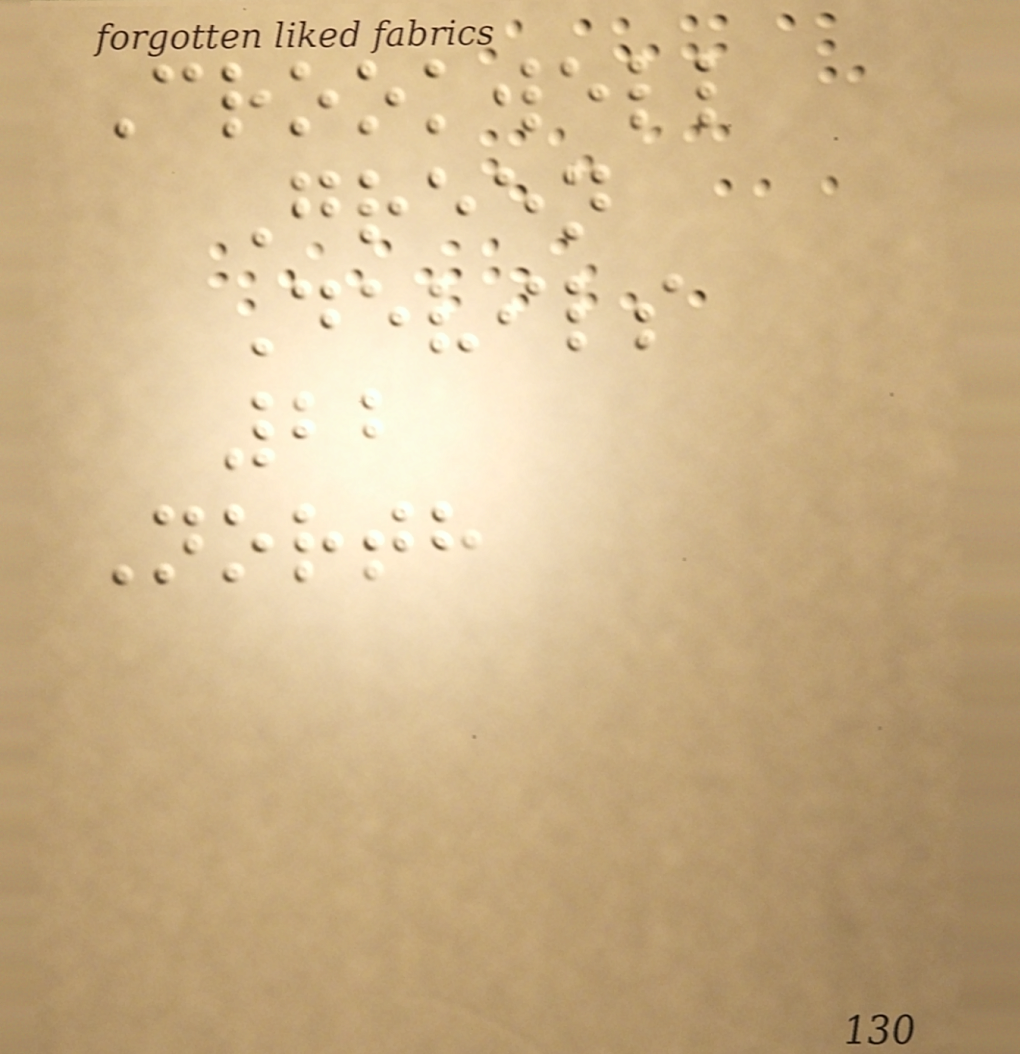Crookwell
Green
Devils
22
North
